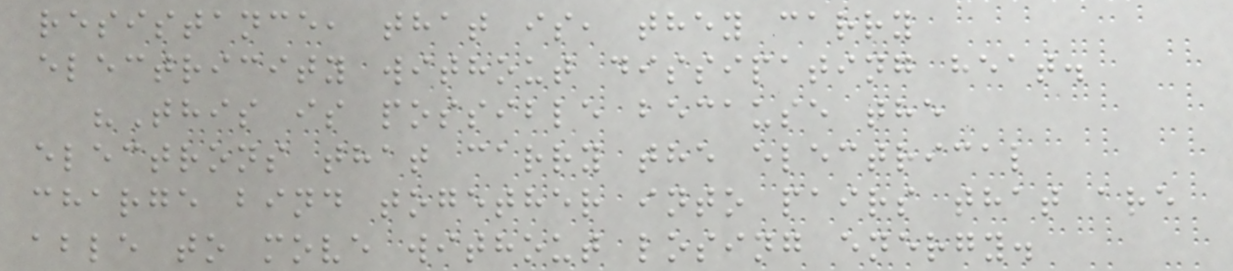resistance, that is, they carry
electricity without dissipating heat.
"This is possible because the
electrons that carry the electrical
charge bind together into pairs that are
able to move without losing energy.
